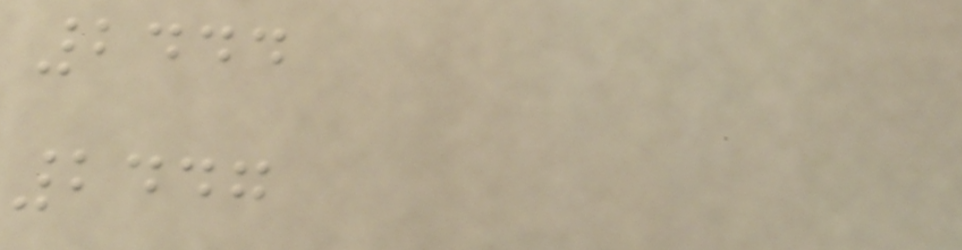2444
2447
